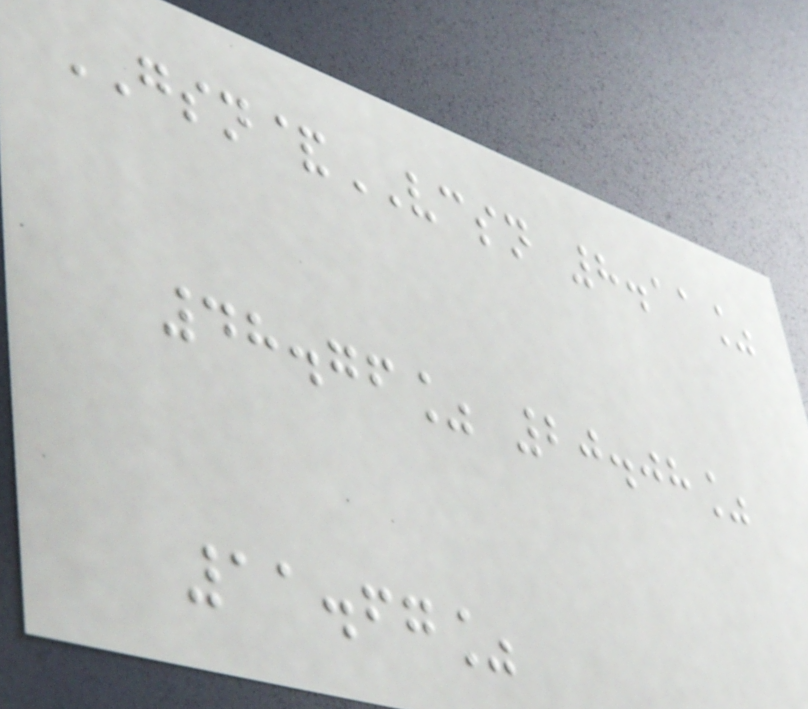GSN&VCSN 8.11%
48.76% 20.08%
11.67%
